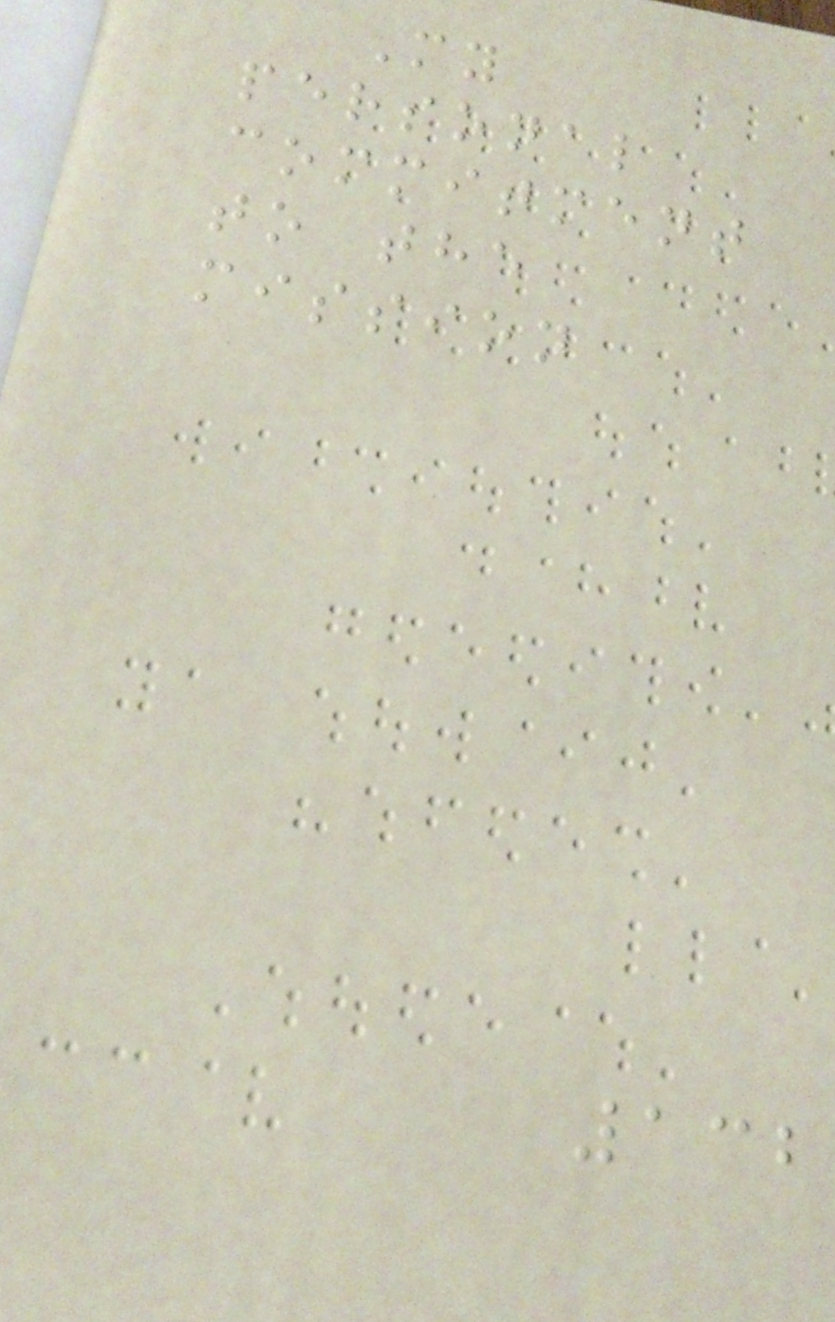My
personal
commitment
to the
mission
132
